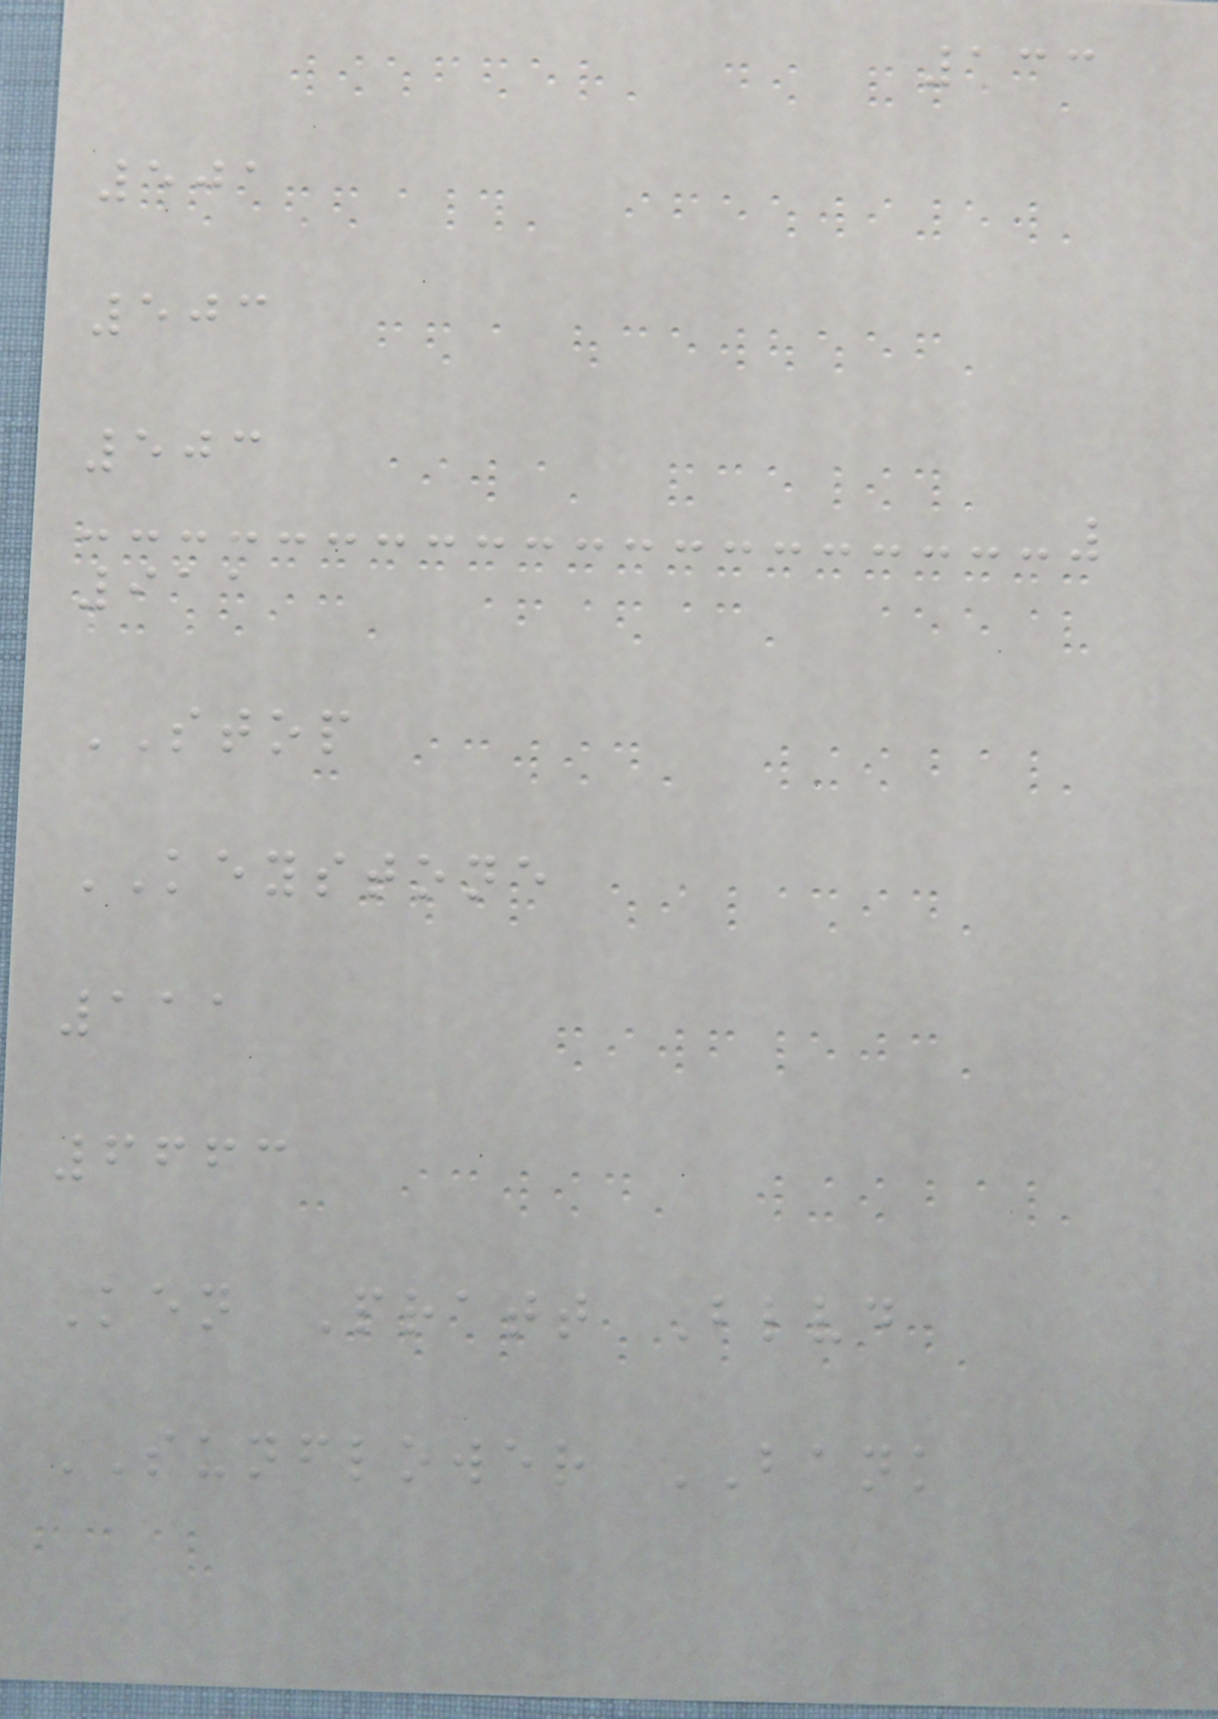133
501
503
503
911
STOP
KEYSTONE
111
6663
Ken Pratt Blvd
SUNFLOWER BANK
